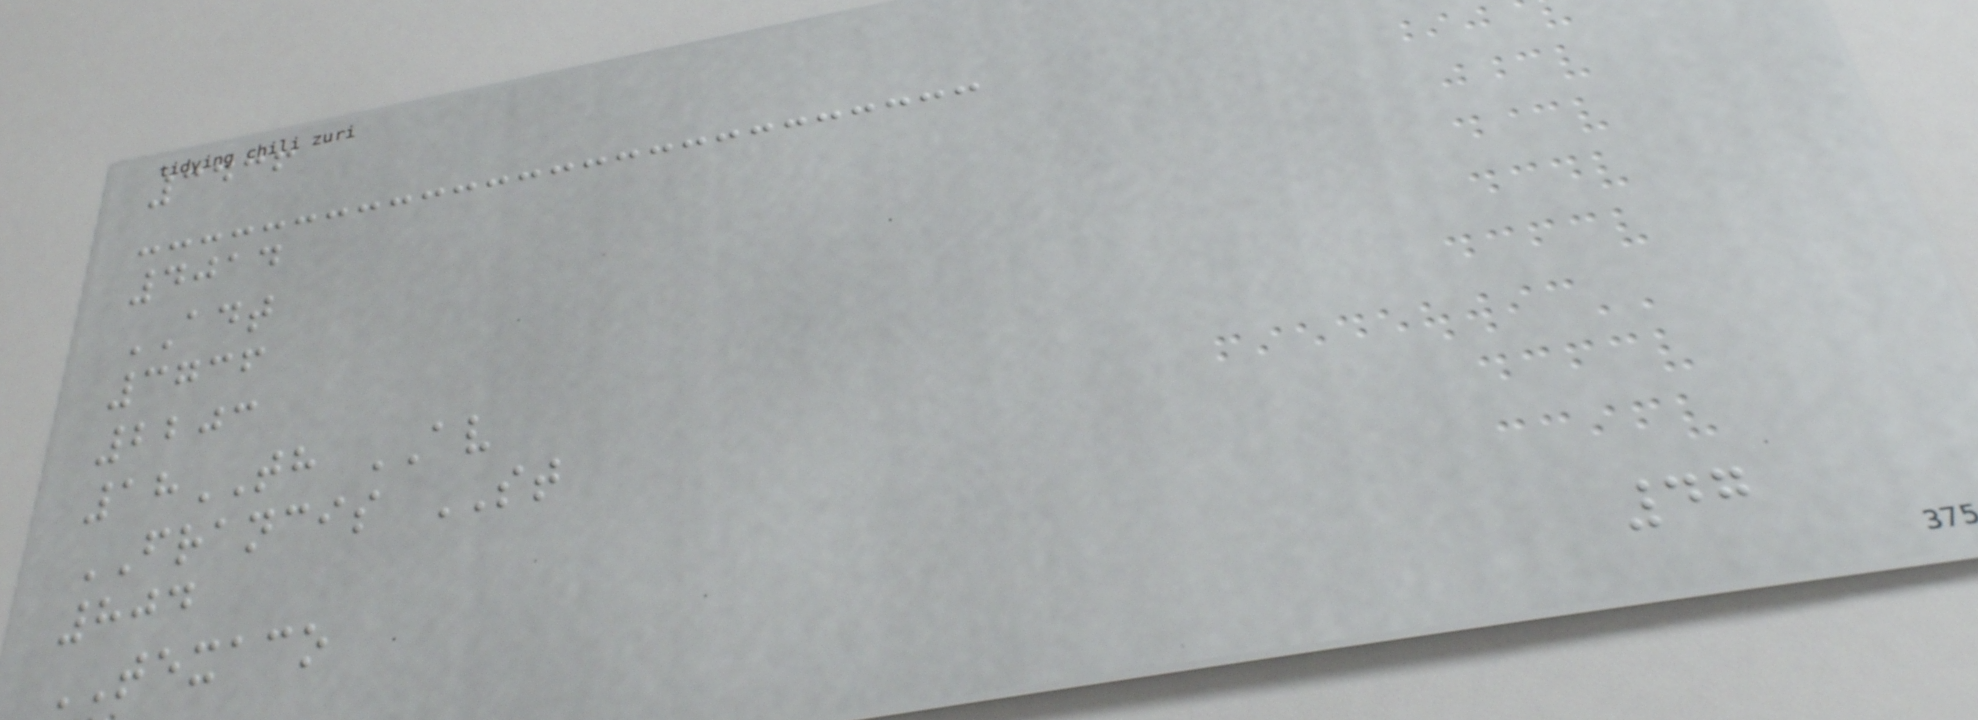3436
4014
ADT
3736
2203
18TH AV
FRANCIS ST
804
TEXACO
47
